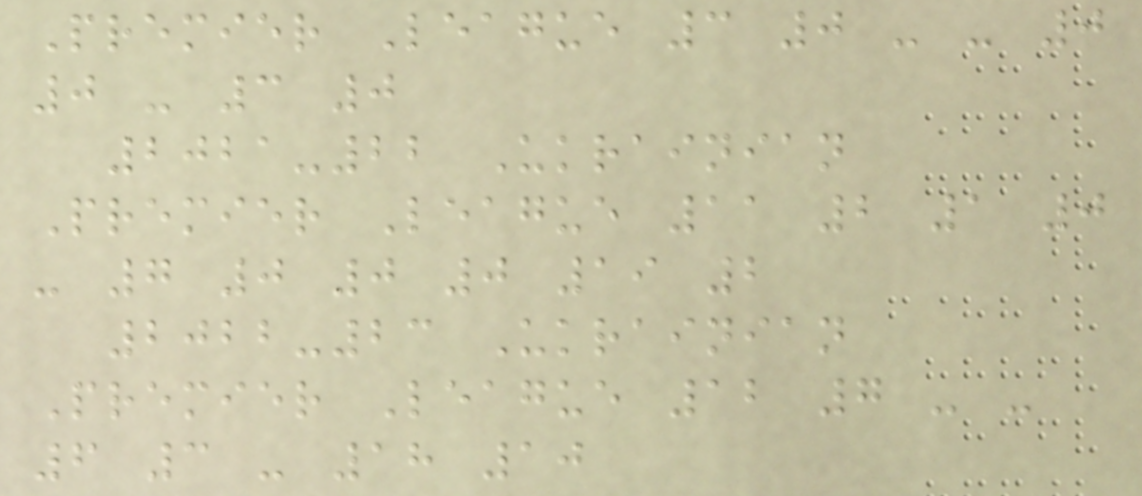Premier League 3 0 - - 0
0 - 3 0
2021-22 Ukrainian
Premier League 11 2 1 0
- 7 0 0 0 19 2
2022-23 Ukrainian
Premier League 12 7 - -
6 3 - 18 10
